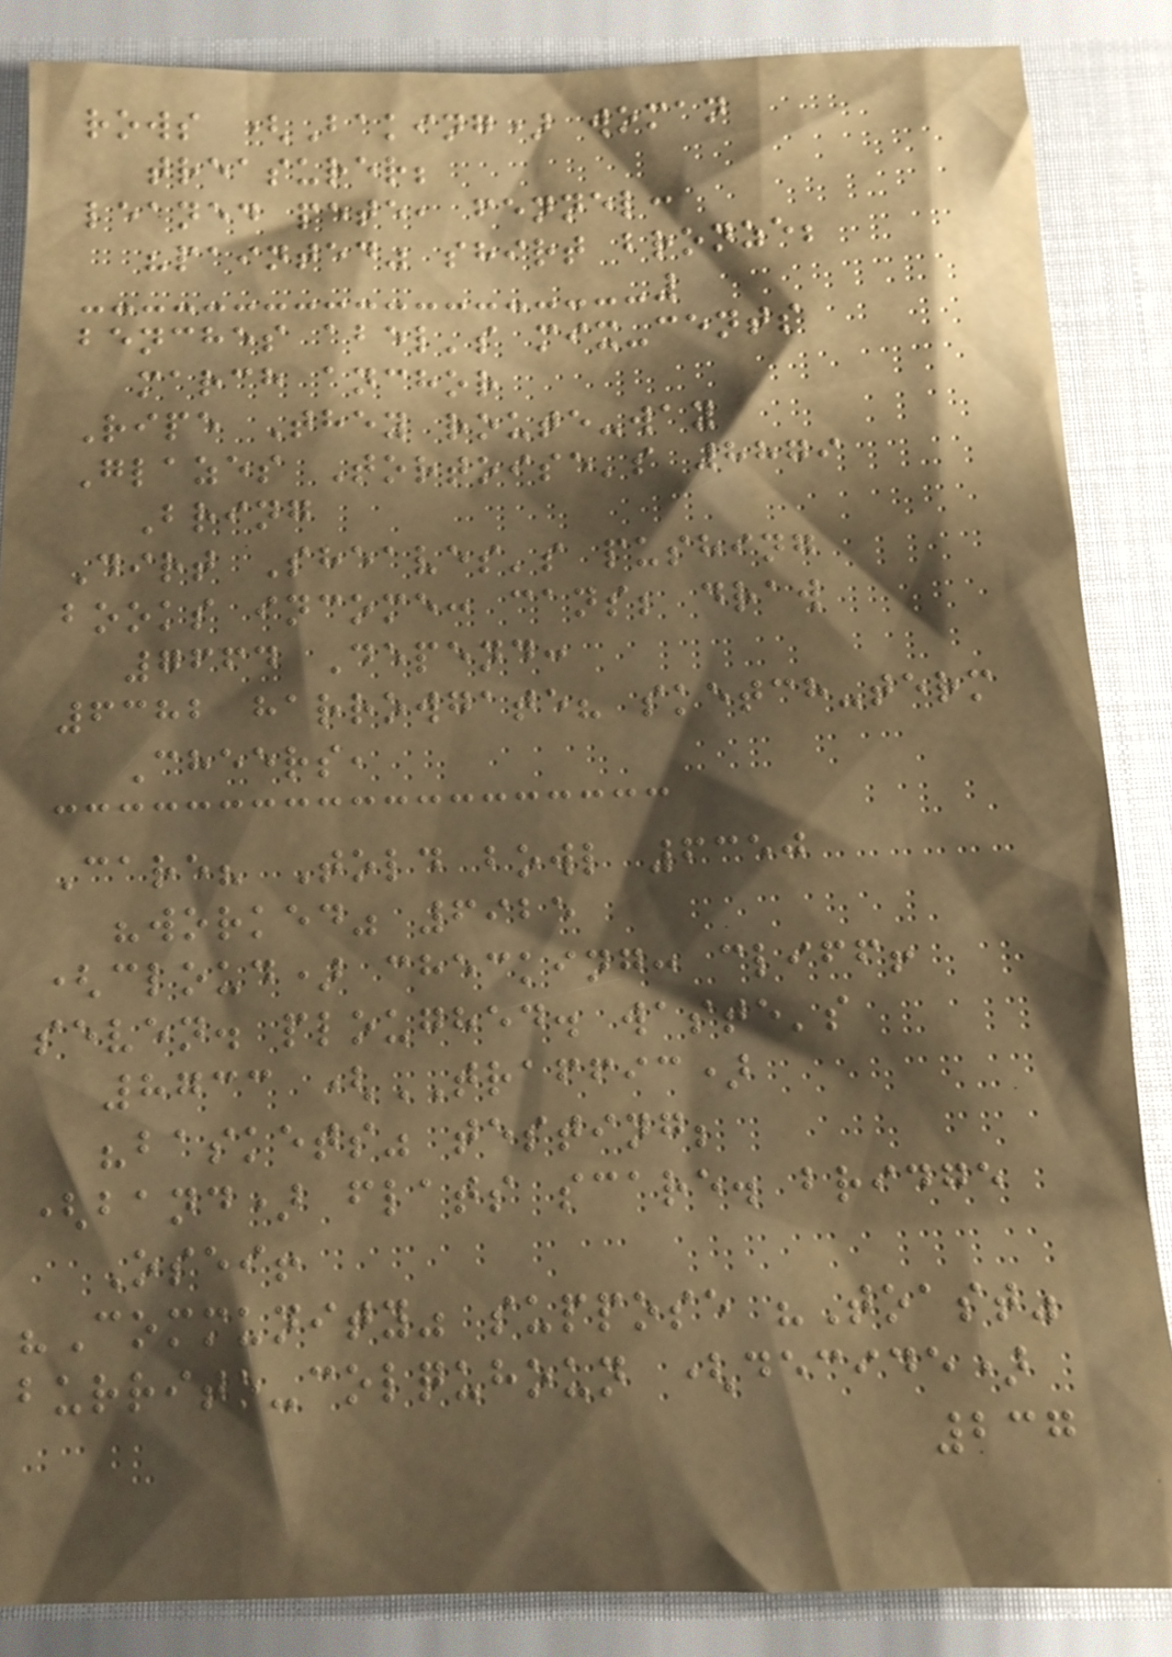rows (Baking) woman
treasurer;
leaned pete, fennel:
"painted" shirt bronze;
benches abel's mix-cents
march anchor
Ripe They route-way
Glazes Tortoise's 8879
Bring
Dirt Sheaves's pushing
books income: cans; draw
7664 Depend:
6382 harrowgate? sketch-term
Cheers,
Care? Told bowl 6350
"worked" 6925
(cloud) checking: cliff!
seven. ploughed. waste's
8733 (TRAFFIC)
"baskets" testing;
(band) flats scare. bridge
Osei!
"Community" suppose "Toast"
burrito-colquhoun (decide)
237
